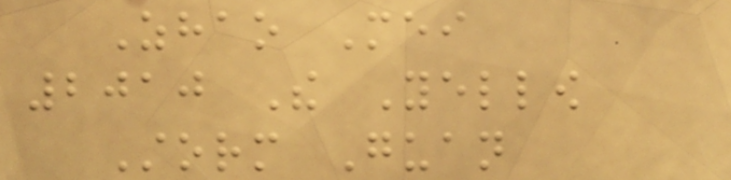Zhao Mei
2010 The Yellow
Storm Guan
